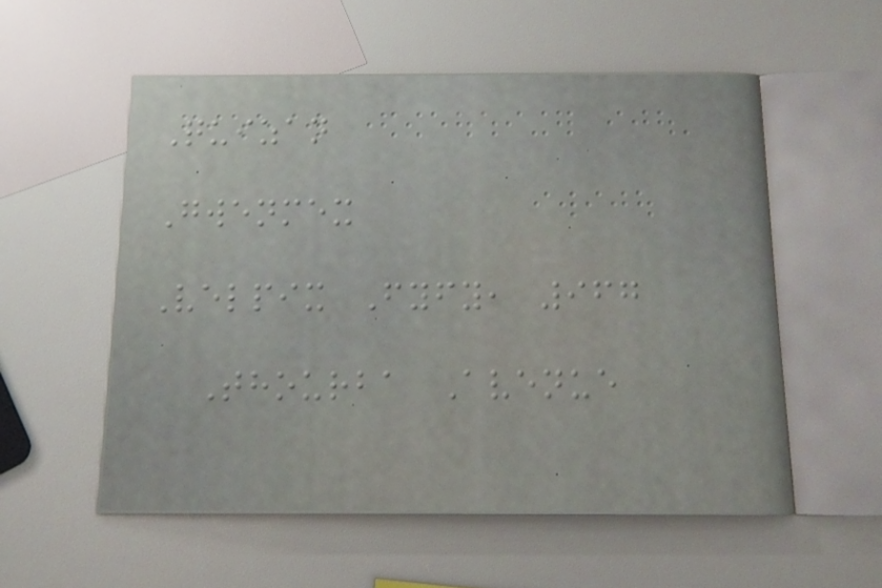Quizan
Gwenmex
Velpix Fyfy, 967
Thourba Avenue
